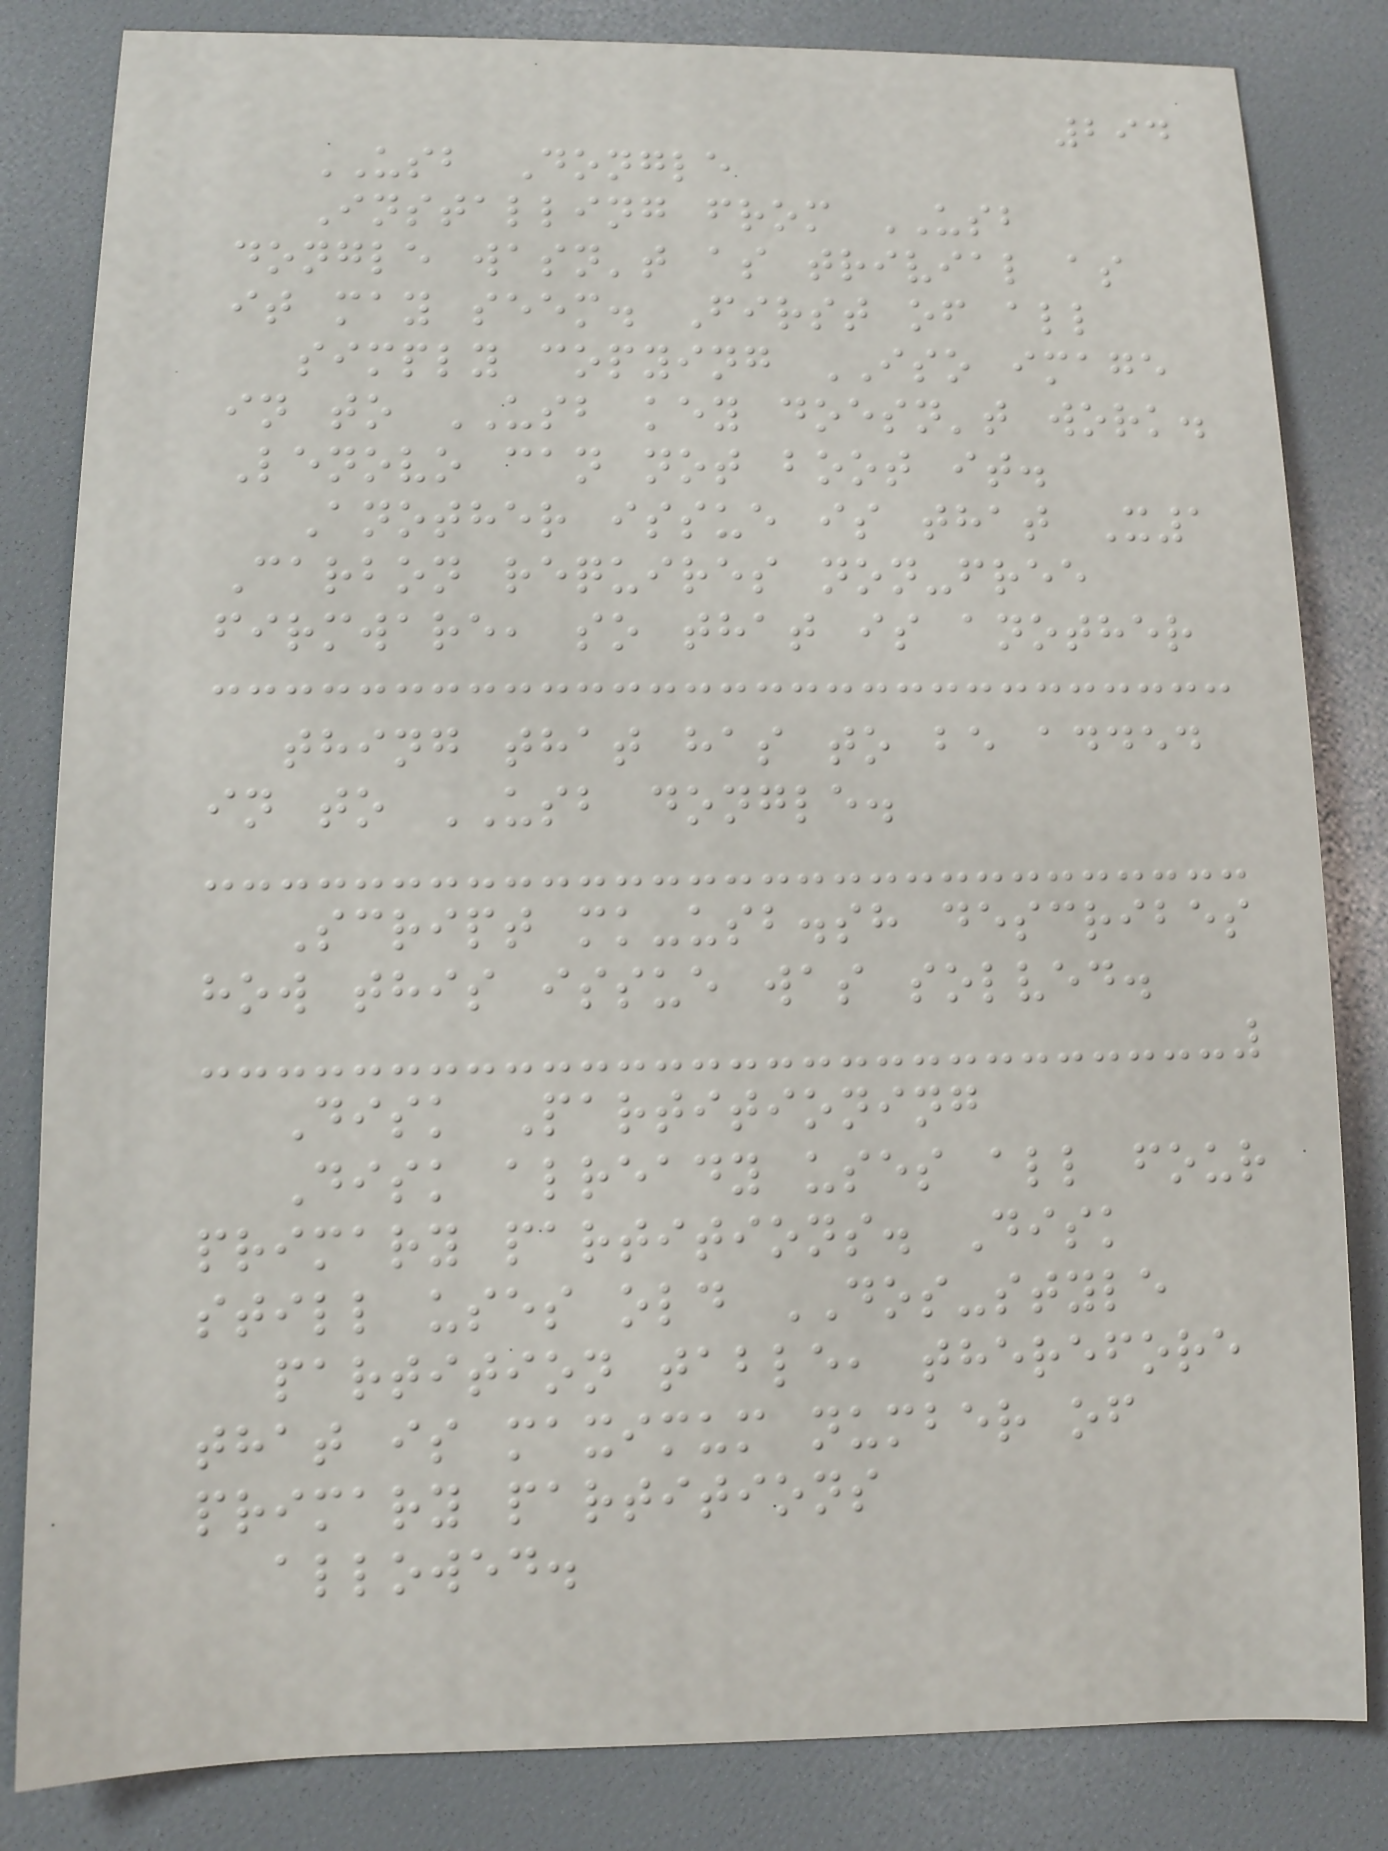294
USB Dongle
Installing from USB
dongle wasn't as trivial as
it may seem. First of all
simply copying ISO image
in to USB key doesn't work.
Lenovo can not boot it.
Another issue is that X1
Carbon requires non-free
firmware, so that is another
thing that has to be added
in to USB dongle.
Script mk-usb.sh describes
how this issue was solved.
Disk Partitioning
Disk already uses all four
primary partitions. Disk
still uses old DOS-style
partition table, therefore
that is maximum number of
primary partitions
allowed.
